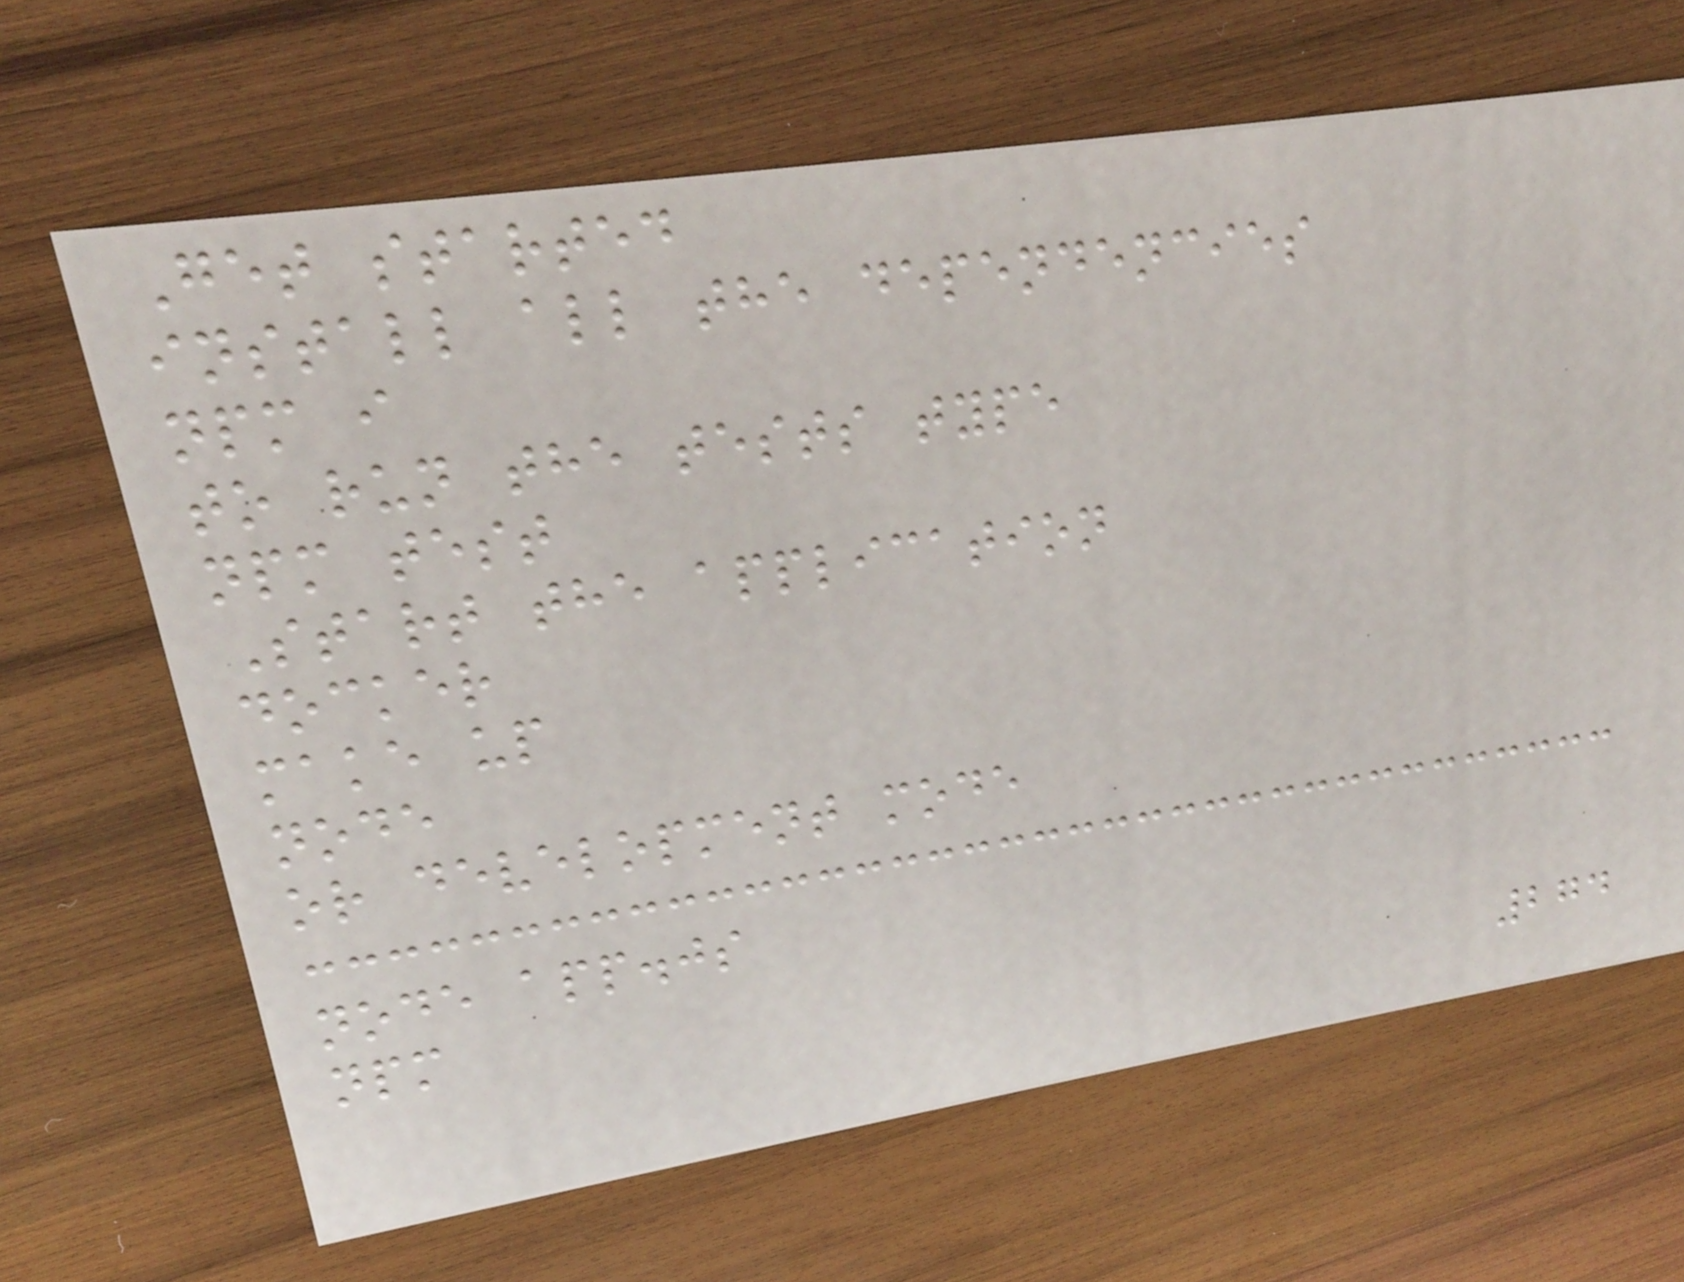Get started
install all the dependencies
npm i
to run the tests type
npm test
Start the application
docker
make up
node
or development mode
node app.js
npm
274
